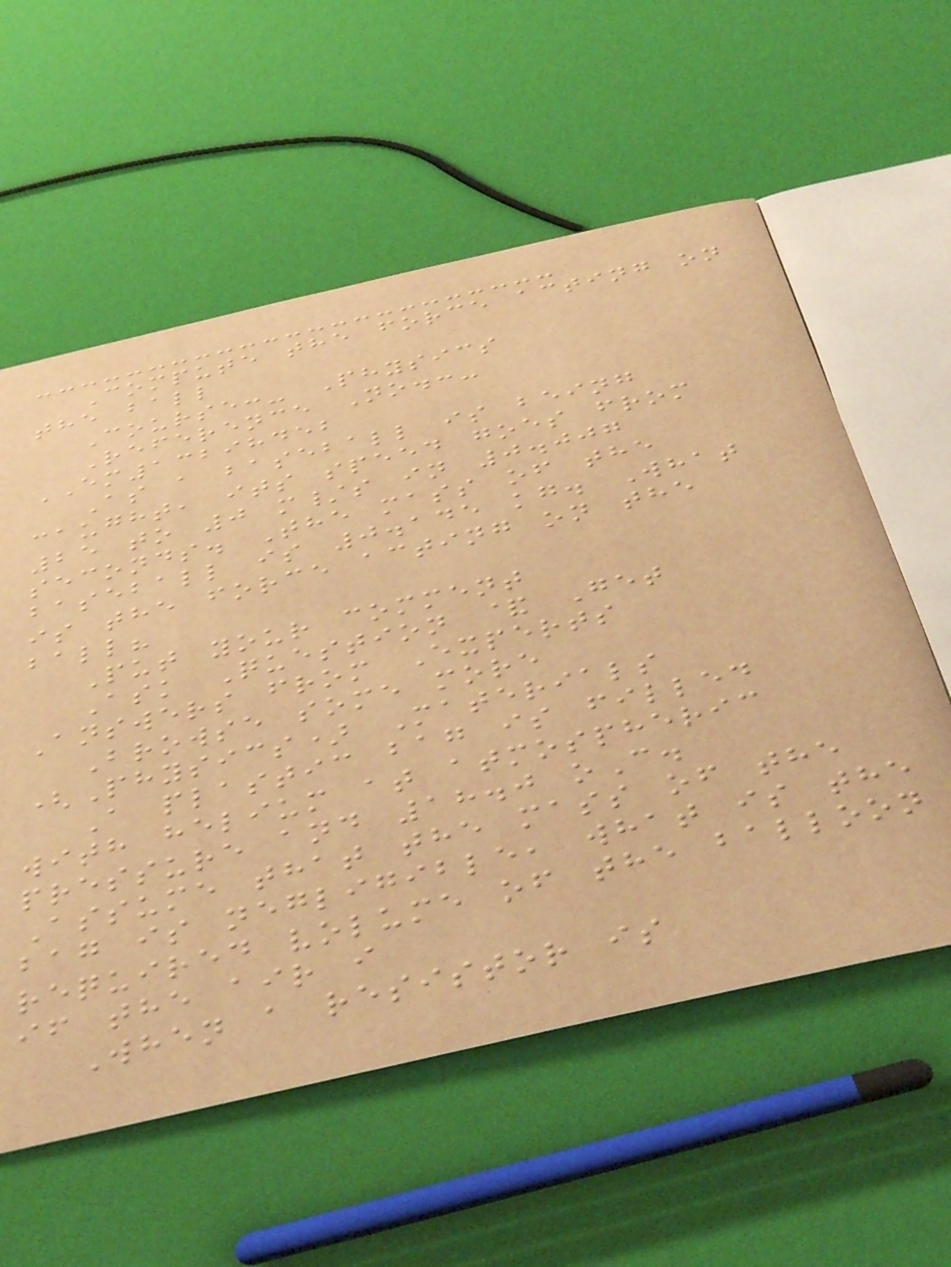Compute the force acting on
the ball
Course:- Physics
Reference No.:-
EM13298452
As a baseball is being
caught, its speed goes from
25 to 0 m/s in 0.007
seconds. The mass of the
baseball is 0.145 kg. What
is the force acting on the
ball?
Put your comment
Ask Question & Get
Answers from Experts
Browse some more
(Physics) Materials
A plastic bag is filled
with helium at atmospheric
pressure and 18.0 oC.
Assume that the mass of the
bag is negligible, what is the
required volume of the balloon
if the air i
When a resistor is
